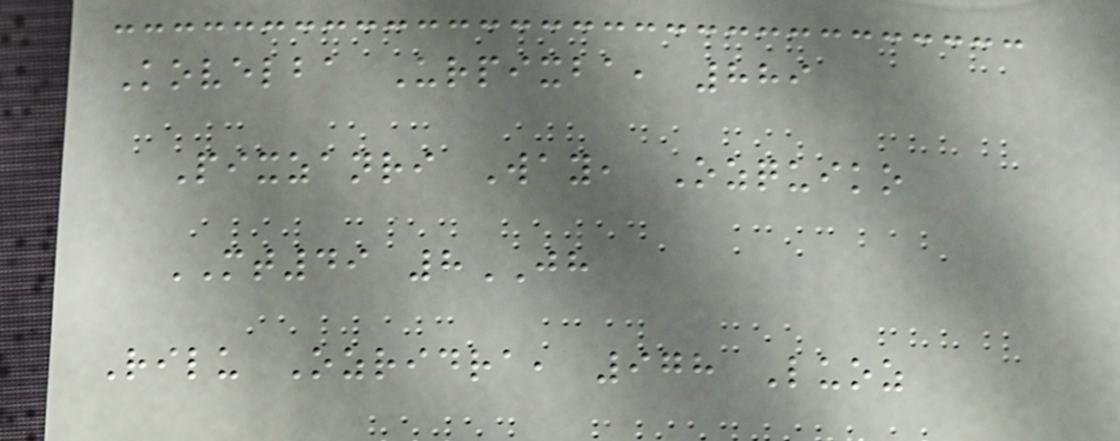Kovelba Urpixba, 889
Pixzanri Way, Ozquiko
MT49 8JH
Rilu Ozridra, 978 Luoz
